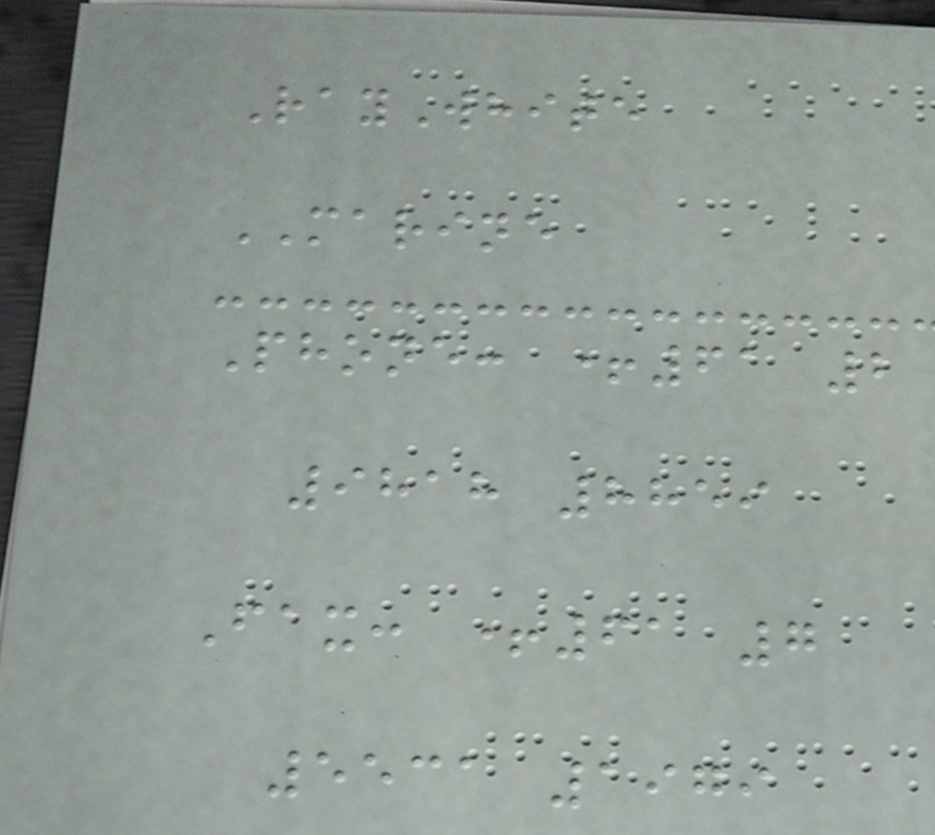RayWhite
MARINE
Phone: +61 2
9818 8859
Fax: +61 7
5531 1979
